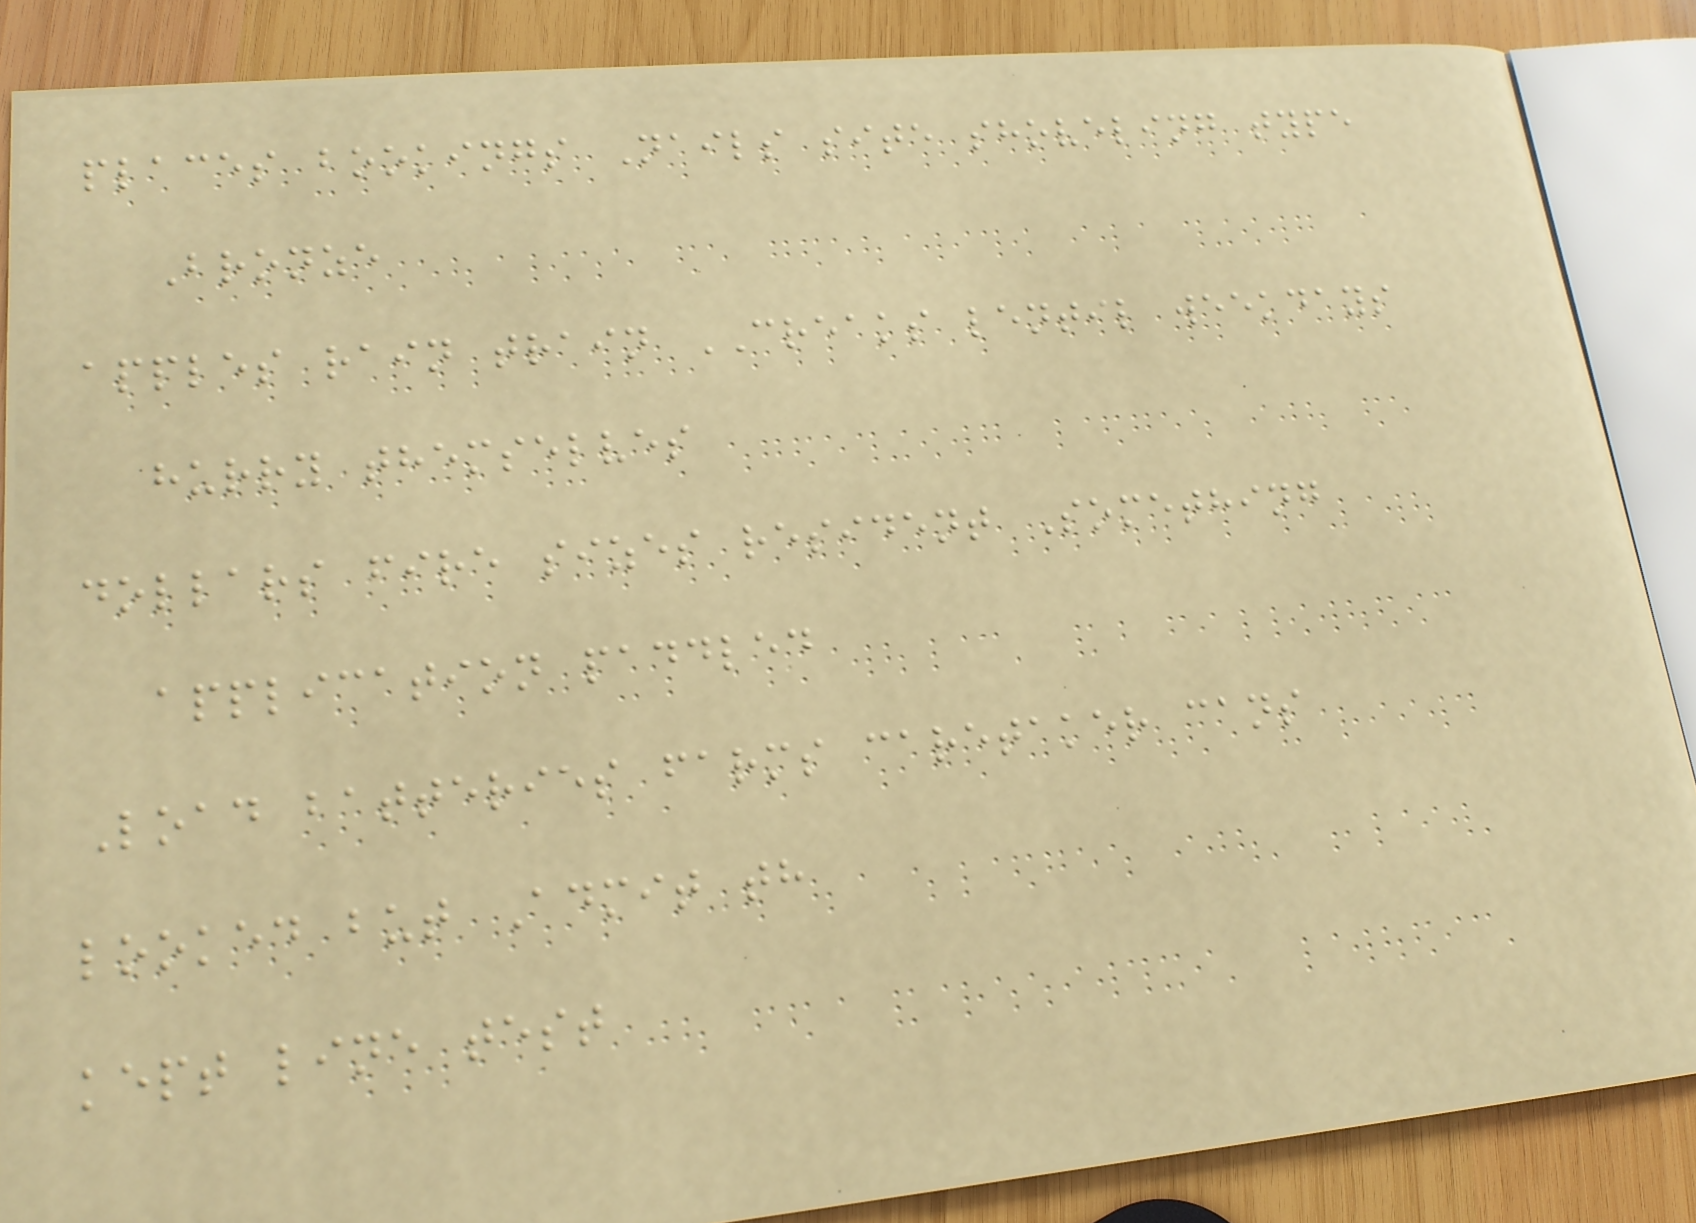places bookings Nails site shoveling type
Bronze
apples rain train CREAKS lentil weekdays
hurry themselves
dollars fire sizes resident Something
application paddled
Load batteries farms caretaker cans
looked but Admit th
kept line test
